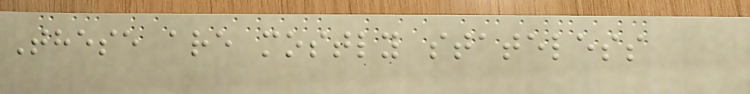These are mostly stateless
